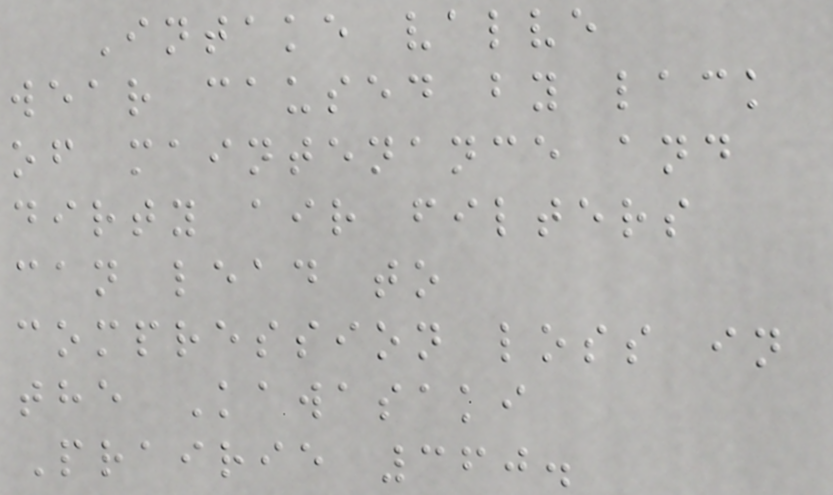Intake valve
wear caused by lack
of maintenance and
dirty air filters
can lead to
compression loss in
the Kawasaki
Prairie 360.
